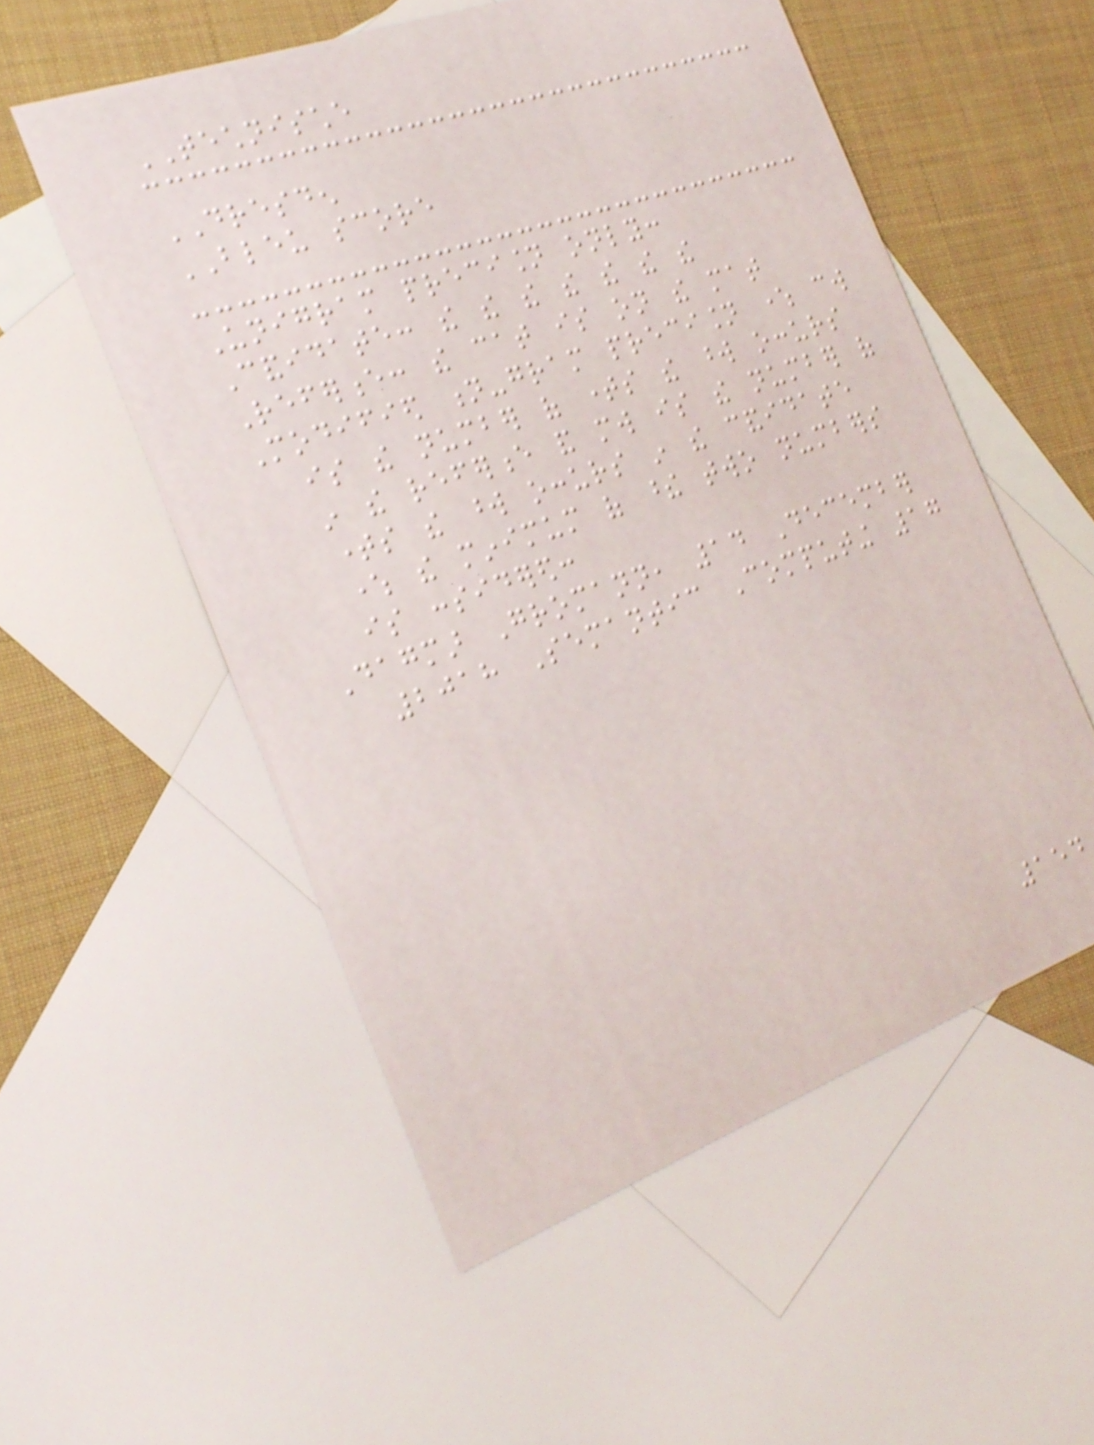TECHNISCHE
DRESDEN
BLEU score
Unigram precision only:
Candidate: the the the the the the the
Reference: the cat is on the mat
Modified n-gram precision where cw
is the number of times the word occurs
in the reference and mw is the number of
times the word occurs in the candidate
where the minimum of these two numbers
is considered:
Dagmar Gromann, 14 December
2018 Semantic Computing 17
154
